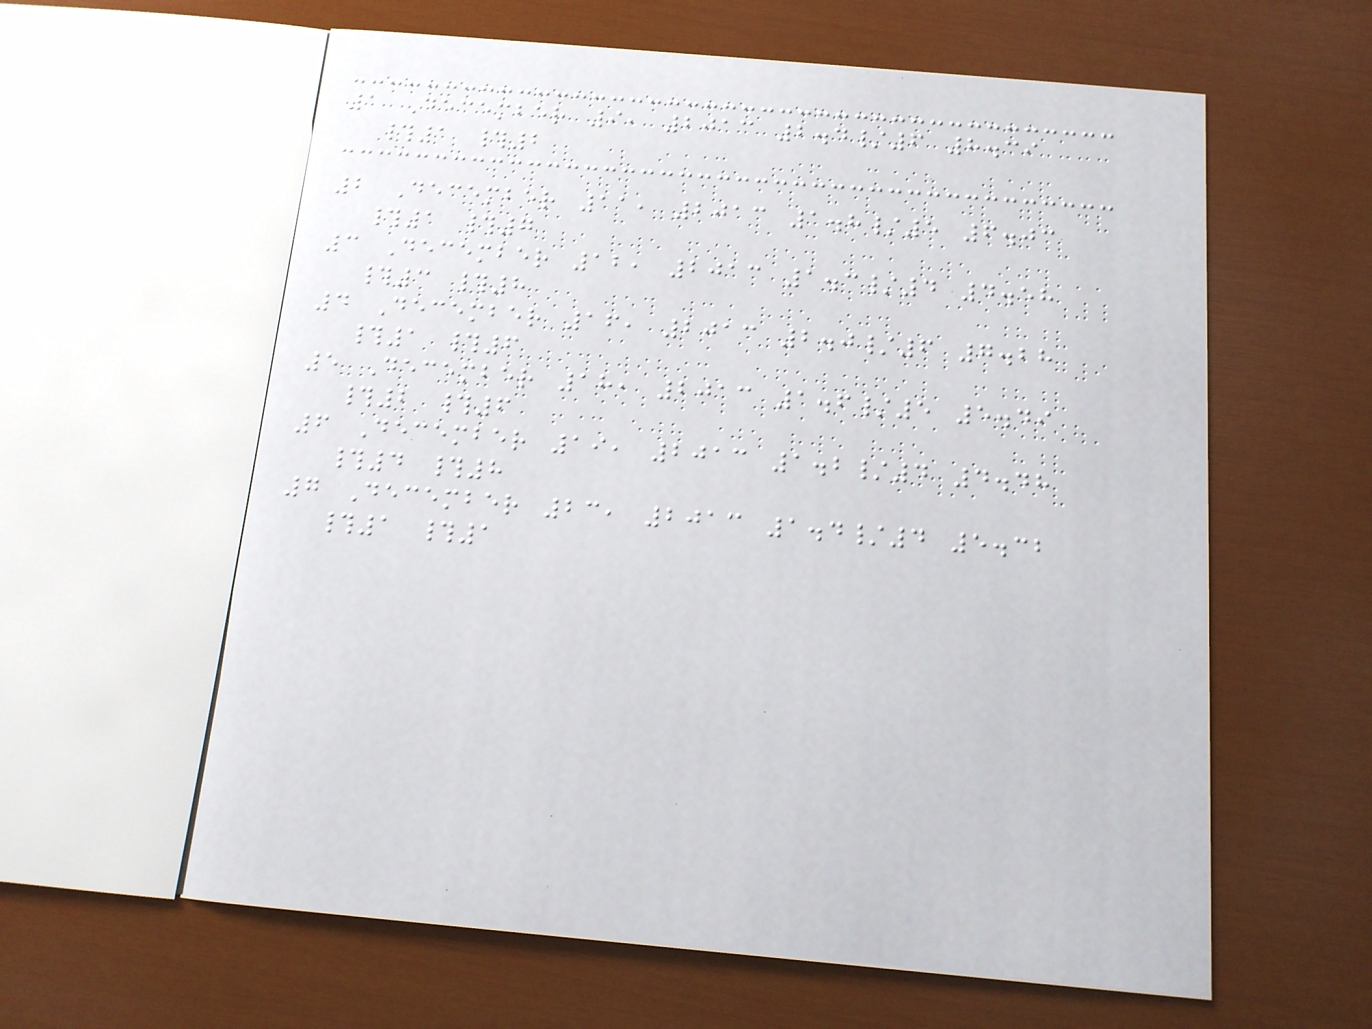1 December 9, 2013 2.4/6 8.39
#1 #2
2 December 11, 2013 1.8/5 6.03
#1 #7
3 December 12, 2013 1.3/4 4.58
#3 #8
4 December 16, 2013 2.0/6 7.28
#1 #6
5 December 18, 2013 1.6/5 5.49
#2 #6
6 December 19, 2013 1.2/4 4.48
#4 #8
7 December 23, 2013 1.4/4 5.32
#1 #1
